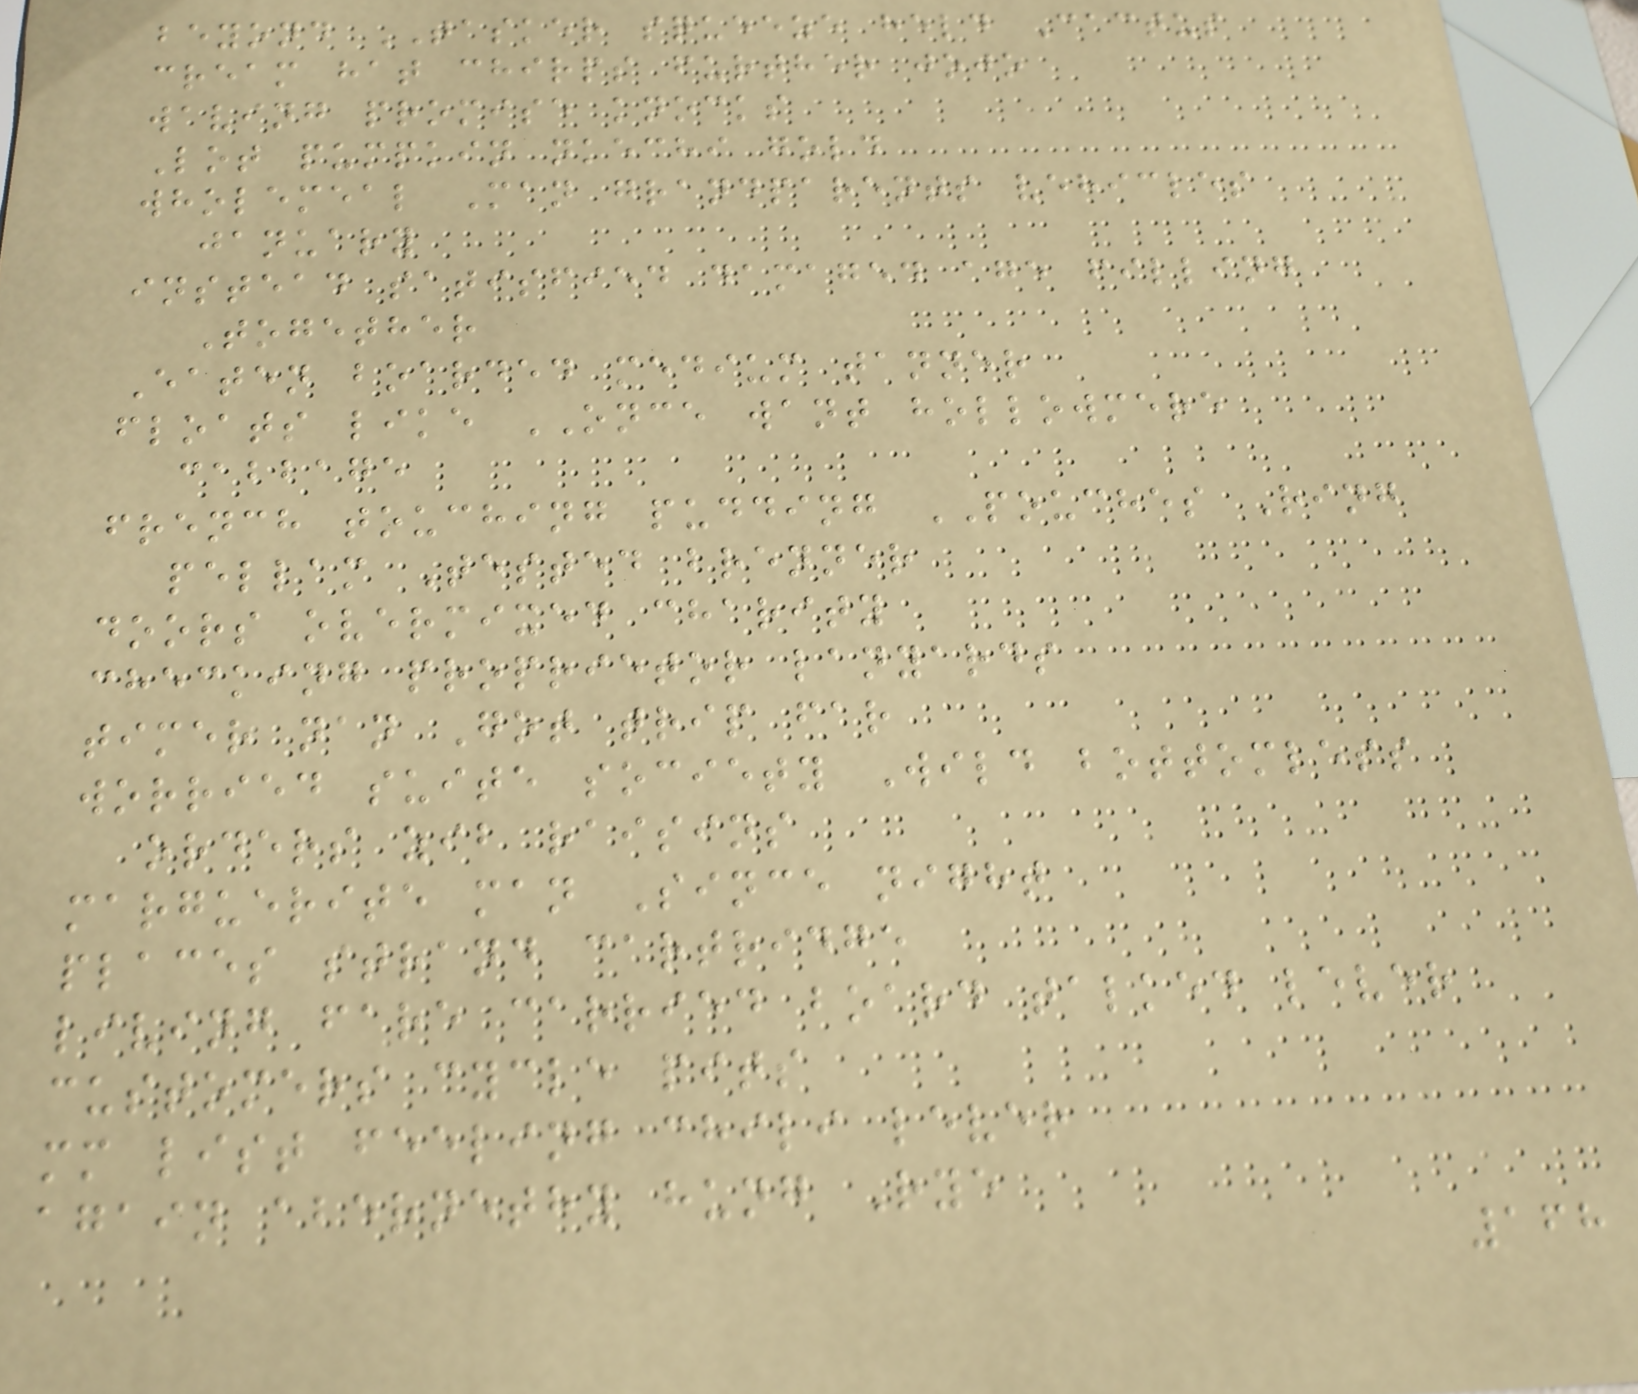beyond TASKER squeeze held Cactus
cream hat chirps further jojo
waving promise knocks
Lot pumpkin nkechi gold
wholemeal Man grandparents vehicles
january
instead satisfied damaged age filling
Together
Eaten boarded medium tanner
floats like ONCE want hollowmere
cabbage
french touching pudding POUCHES Ring
pellam Tested brenner
doors overmixed charity
checking proprietor lanyards
timer nan Got trip far
worried suite society Wild bottomless
orders zib raisins
marguerite man Since night
places strand cartridge
living fare carried board talked lever
customers cycle pits
mm list feeling chili lever
again abernethy hung Rye
168
